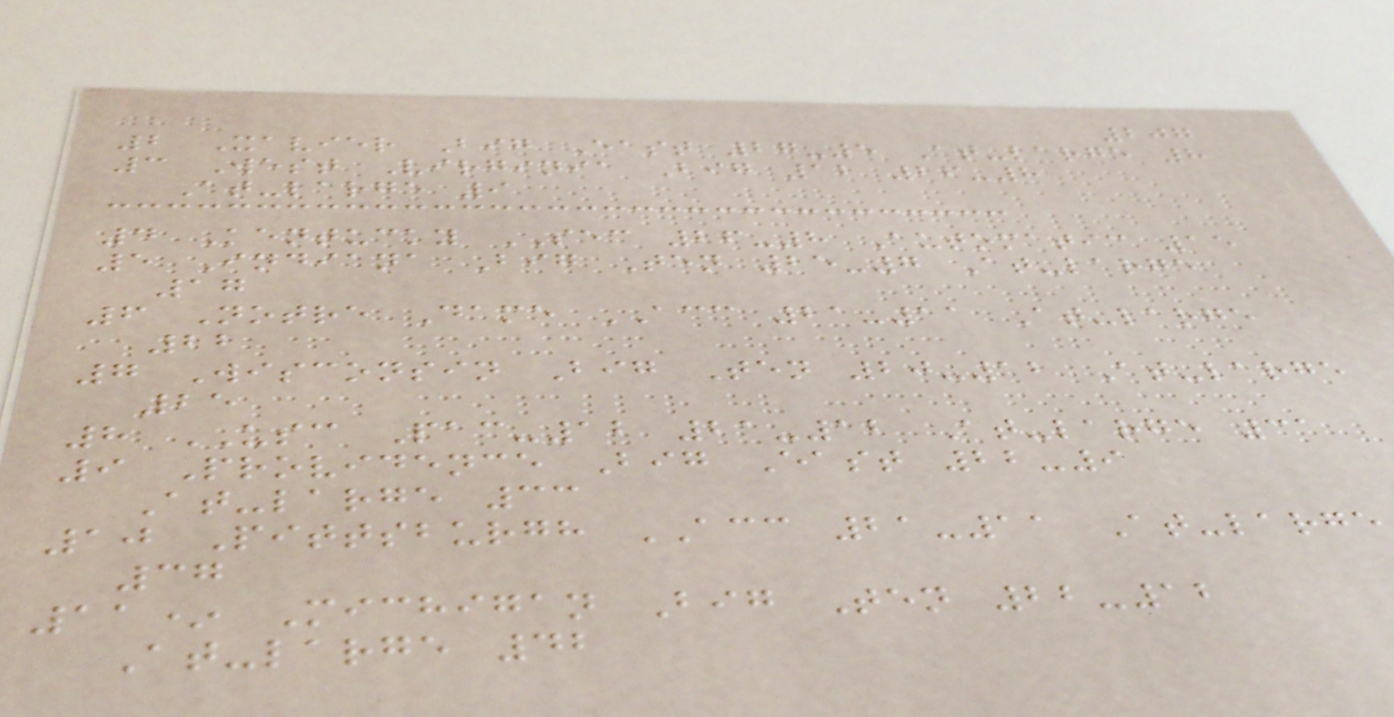207
2 Xavier Big East 27-5 At-large 8
3 West Virginia Big 12 26-8
At-large 9
4 Kentucky SEC 26-8 Automatic 15
5 Indiana Big Ten 25-7 At-large
17
6 Notre Dame ACC 21-11 At-large
22
7 Wisconsin Big Ten 20-12 At-large
25
8 USC Pac-12 21-12 At-large 31
9 Providence Big East 22-9
At-large 33
10 Pittsburgh ACC 21-11 At-large
37
11* Michigan Big Ten 22-12
At-large 42
